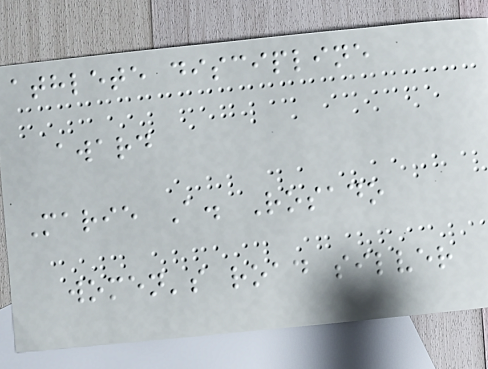athlete discipline
award
Marie A. Rosado
women's road silver
